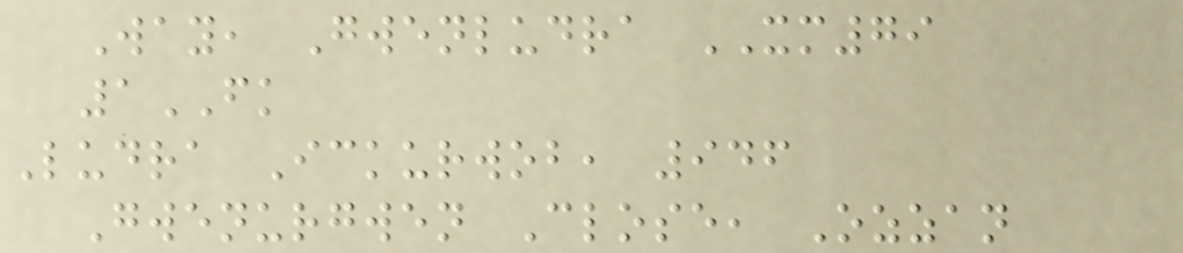Way, Gwenludra XM79
1FK
Ludra Ickurwob, 946
Gwenurgwen Close, Ozzan
